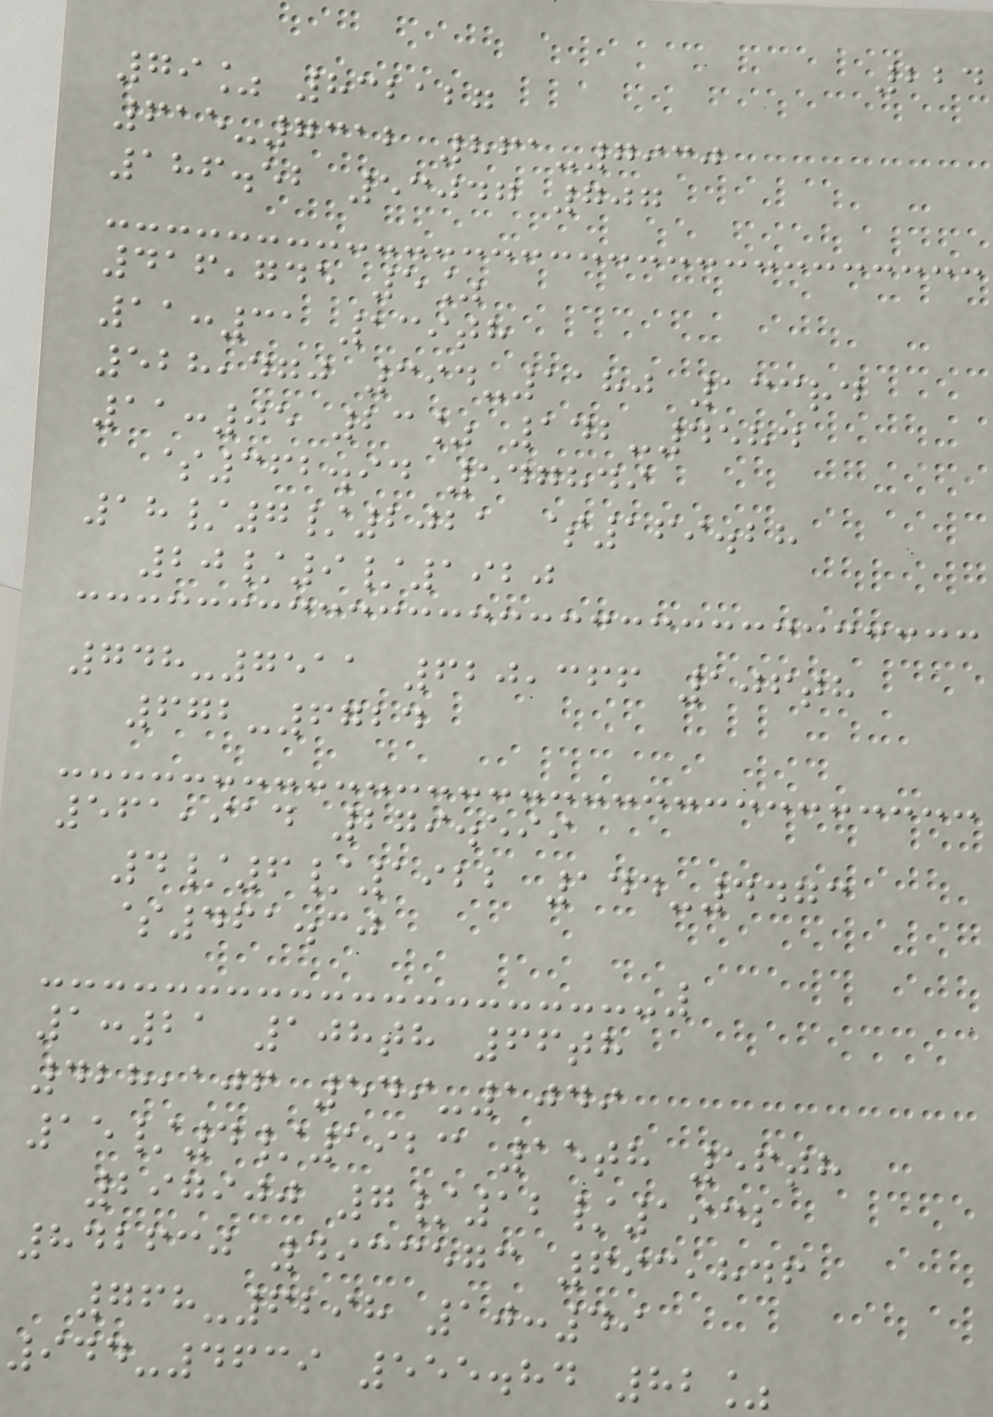224
79% 832127
615-7312 861-7930
186.52 53047 707
416,745 5%
11:31 139th
528,470 394-1180 133rd
11:05 23% 142-4584
$362.94 547849
18/7/2021 $169.28
20/9/1920
748-7511 620,366 106th
672-6724
561,914 279.599
4/6/1922 144-4473
$461.30
1:21 108th 66th
428,106 549-1049
15/4/1923 15th 56th
297900 7/12/1932
842630 4933573 693,846
768-6298 10:49
944-4639 555.84 82%
